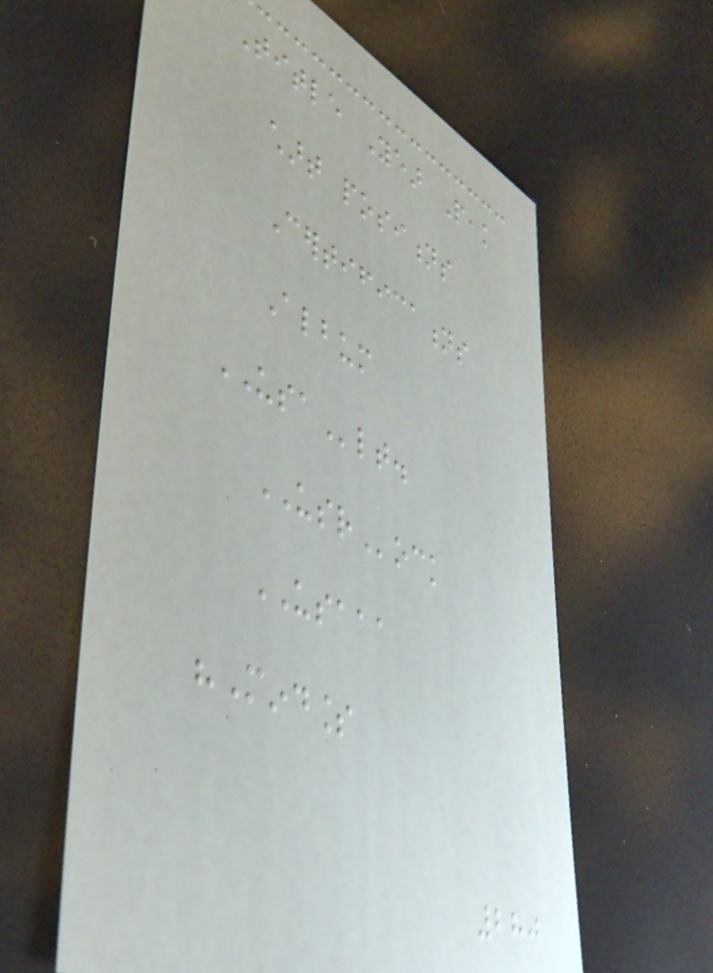Title Year Peak
chart positions
Certifications
Album
USAlt.
USRock
USAAA
"Mindless
280
